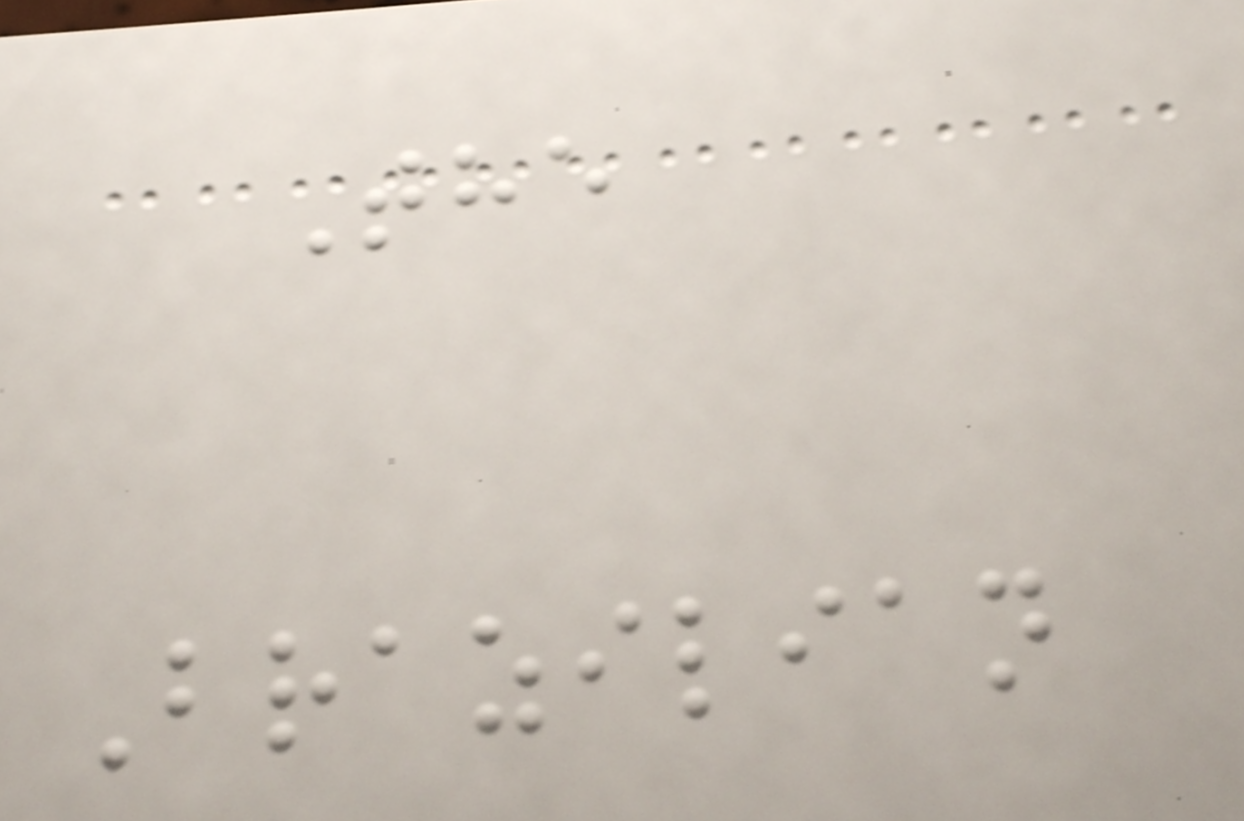The
Brazilian
